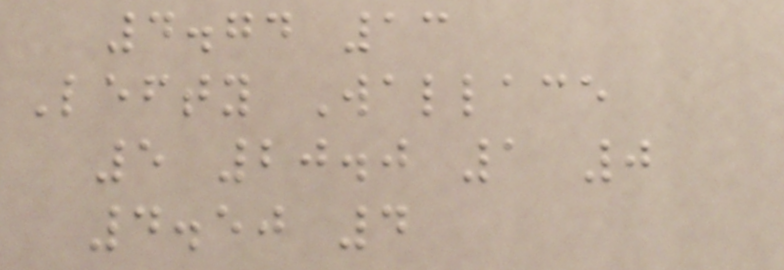4.74 13
Lefty Wallace
5 20.0 1 0
4.50 4
